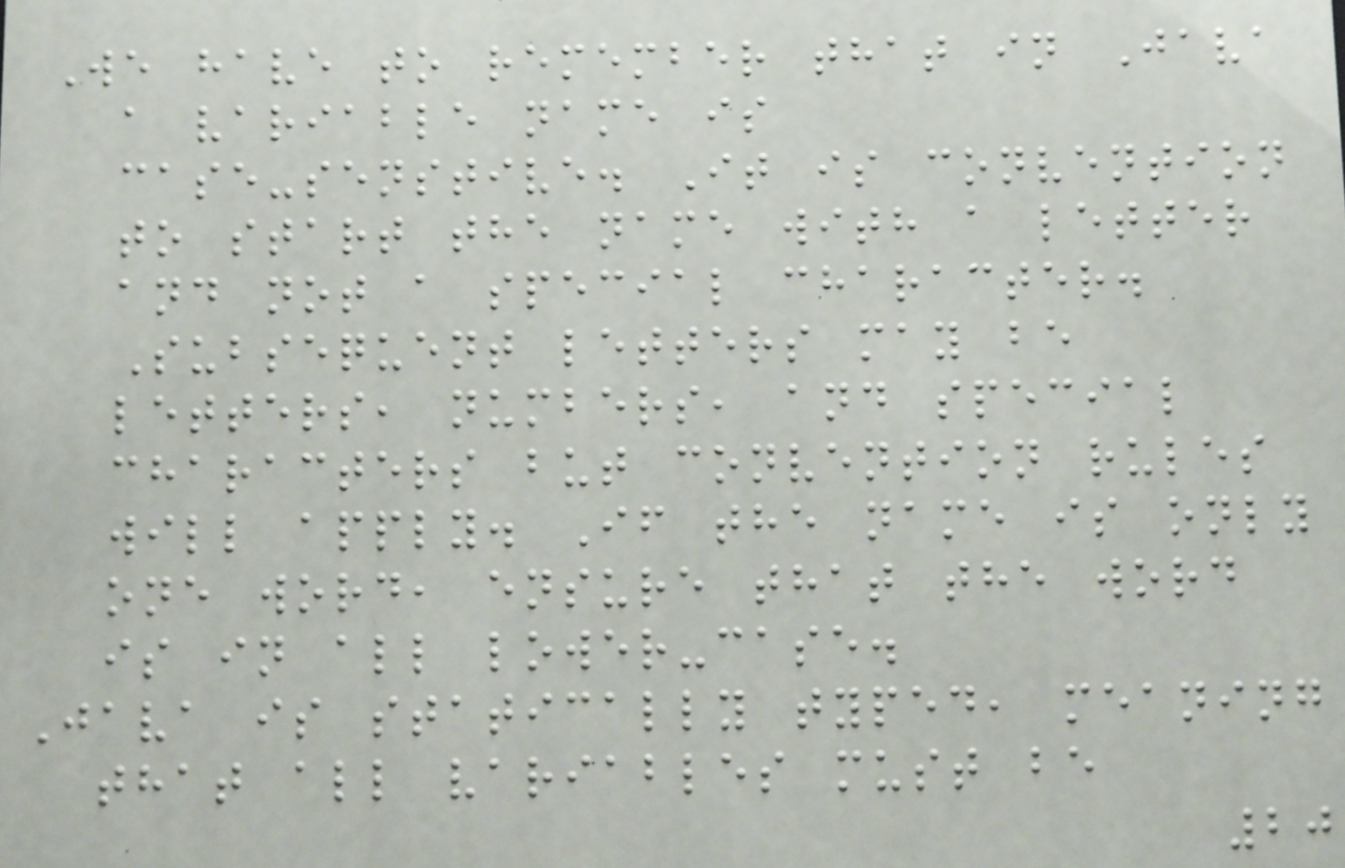We have to remember that in Java
a variable name is
case-senstive. It is convention
to start the name with a letter
and not a special character.
Subsequent letters may be
letters, numbers, and special
characters but convention rules
will apply. If the name is only
one word, ensure that the word
is in all lower-case.
Java is statically typed, meaning
that all variables must be
20
